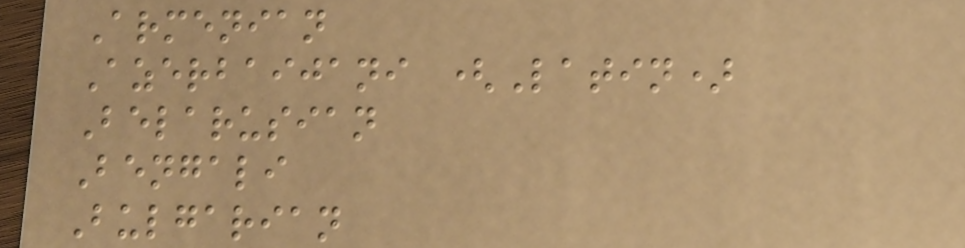Armenian
Azerbaijani (Latin)
Belarusian
Bengali
Bulgarian
